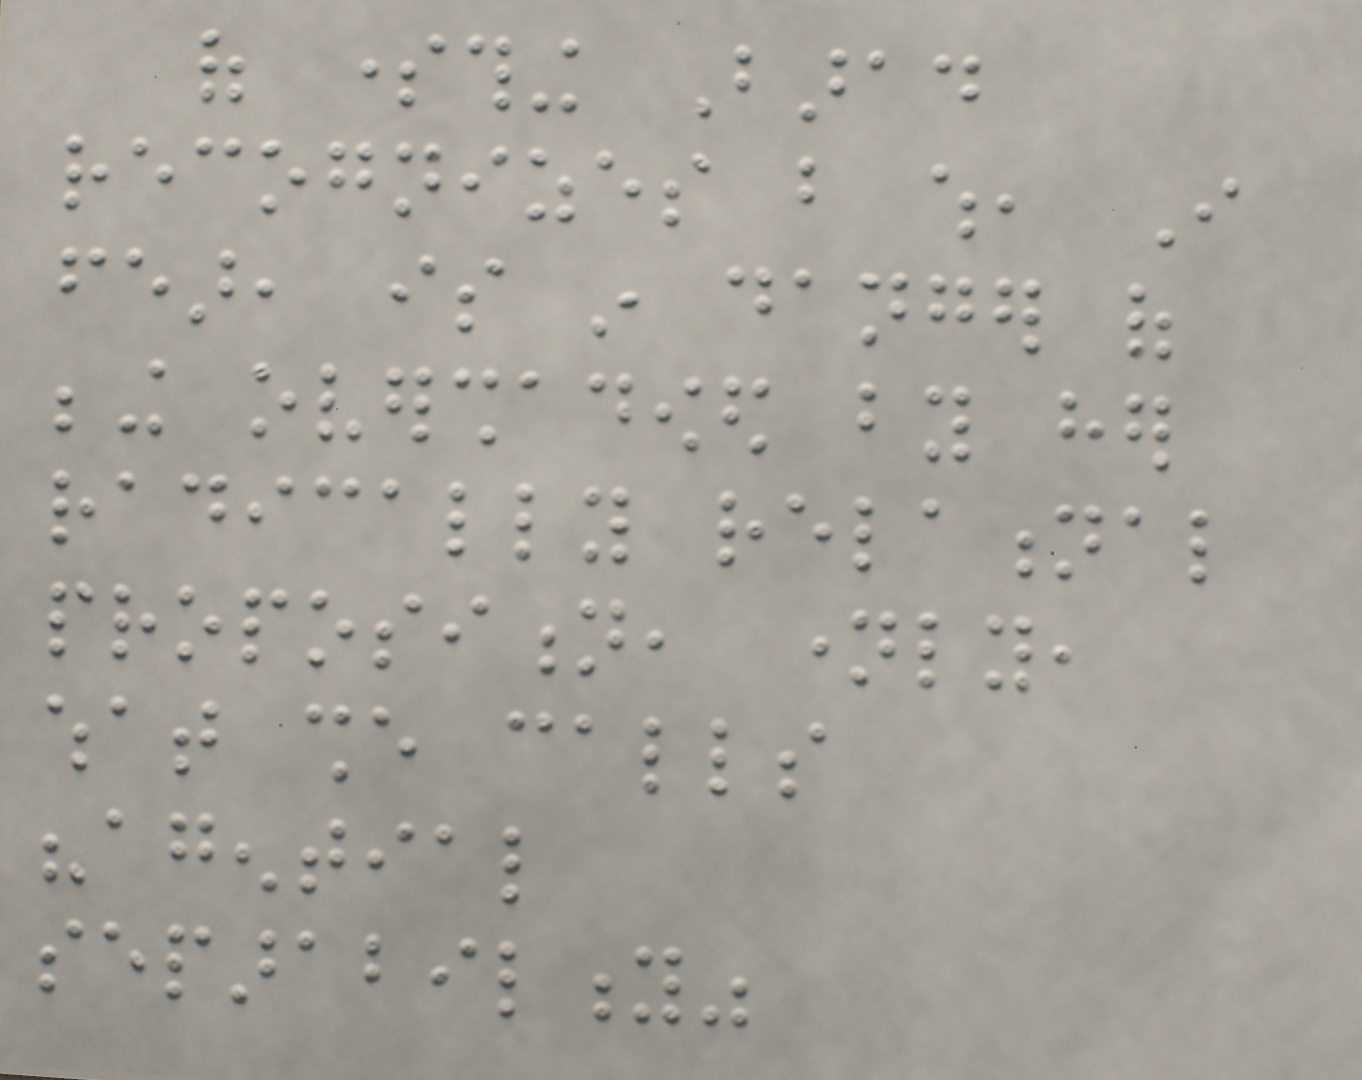of something Barad
recognizes but which, I
fear, is in danger of
being overshadowed by her
radically relational
proposition, namely,
what she calls
"agential
separability"
